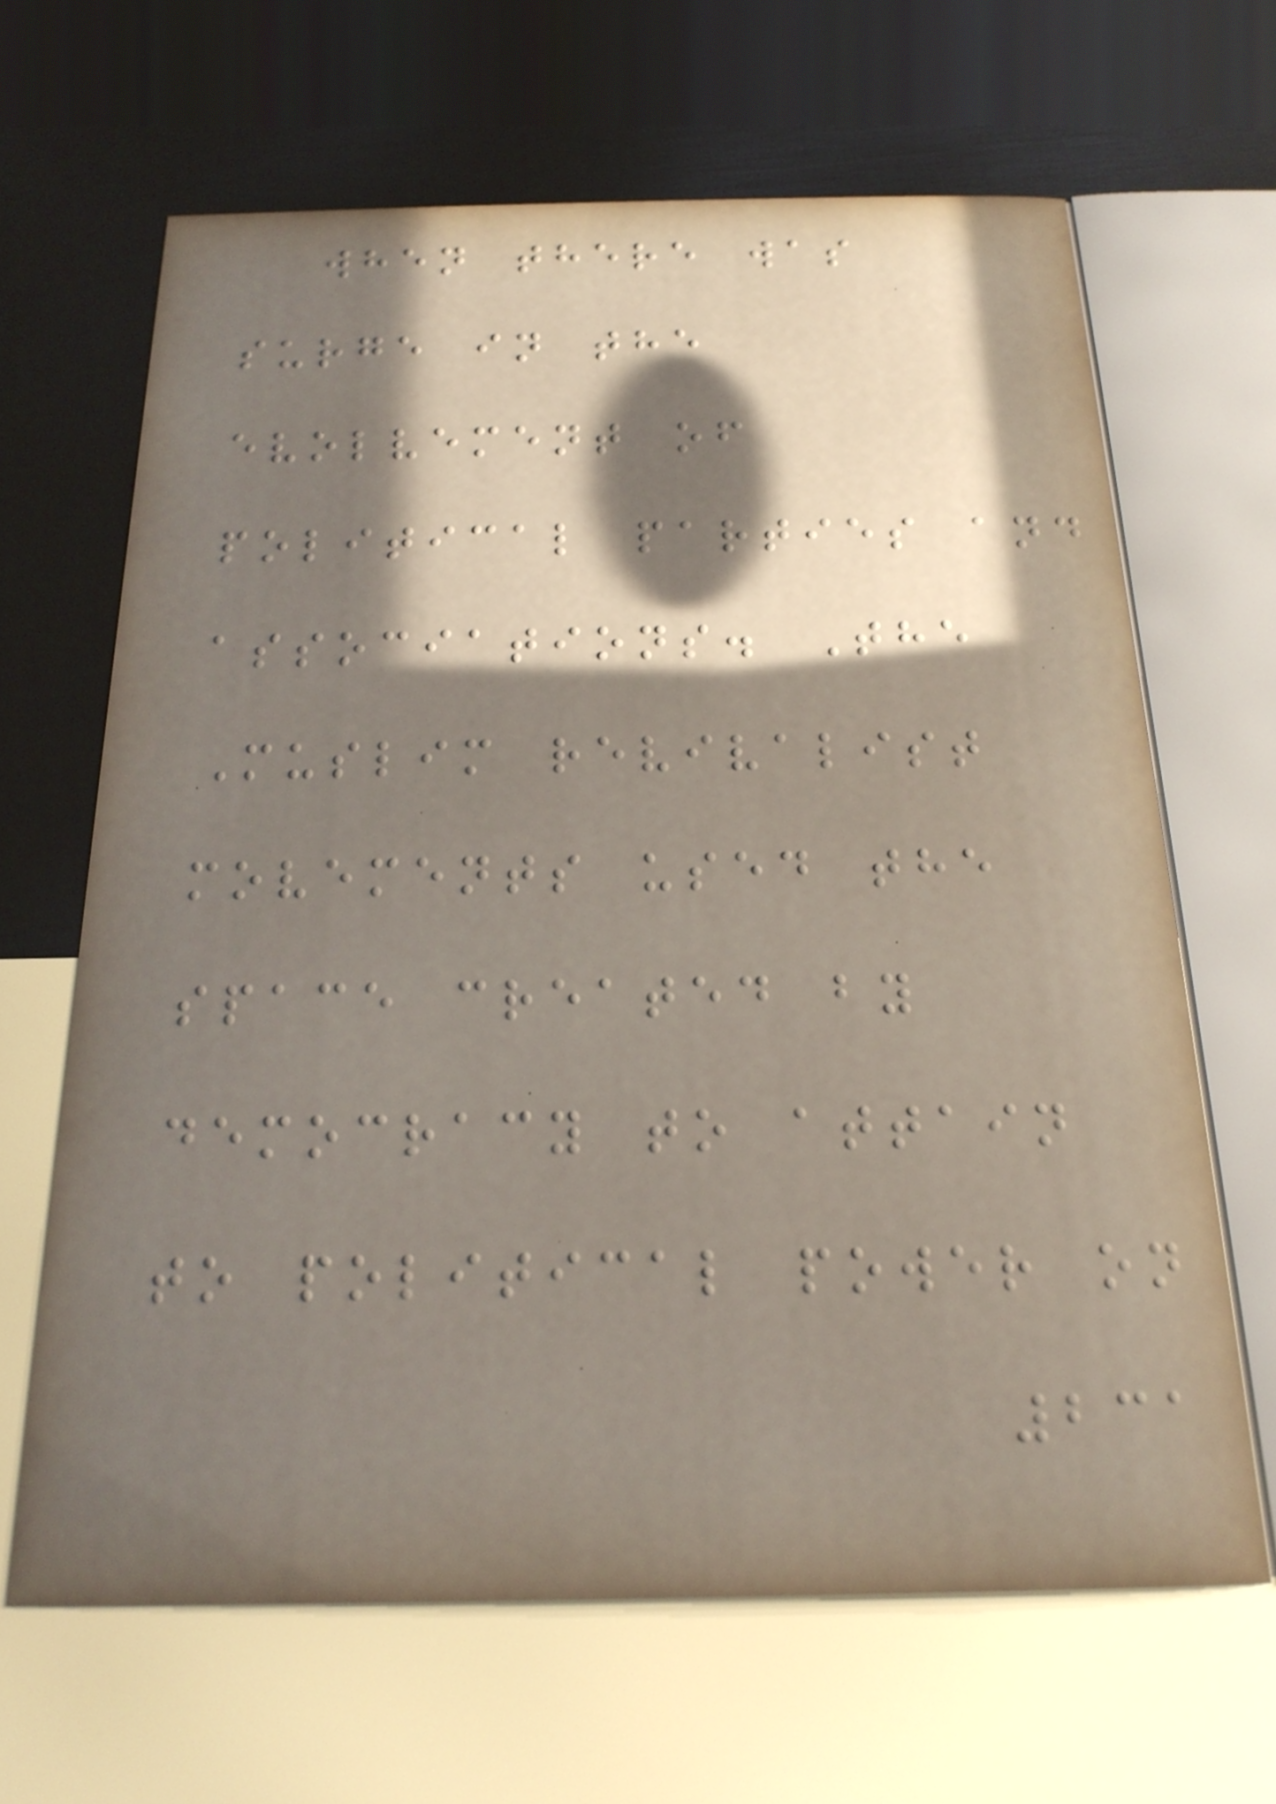when there was
surge in the
evolvement of
political parties and
associations. The
Muslim revivalist
movements used the
space created by
democracy to attain
to political power on
231
